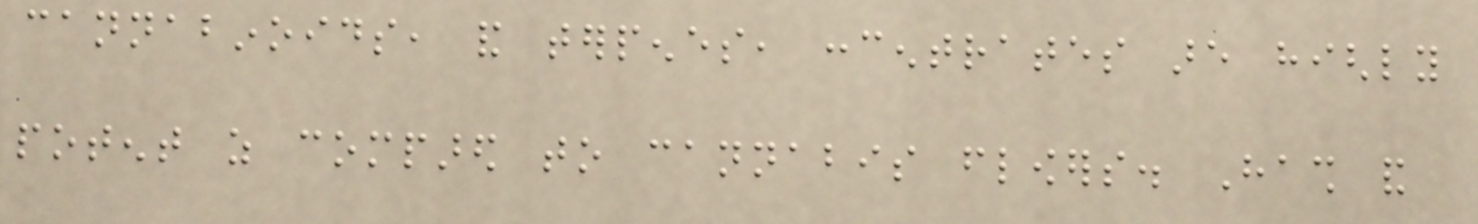cannabinoids, and terpenes, concentrates are highly
potent as compared to cannabis flowers. Hash and
